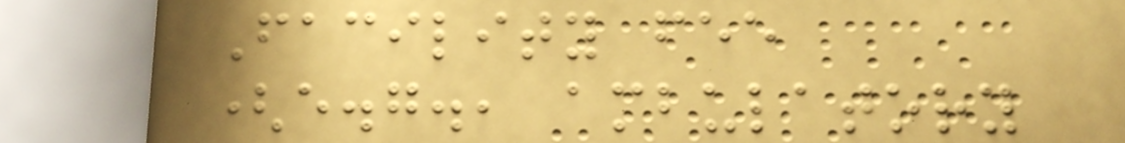Facility fee
(e.g., ambulatory
